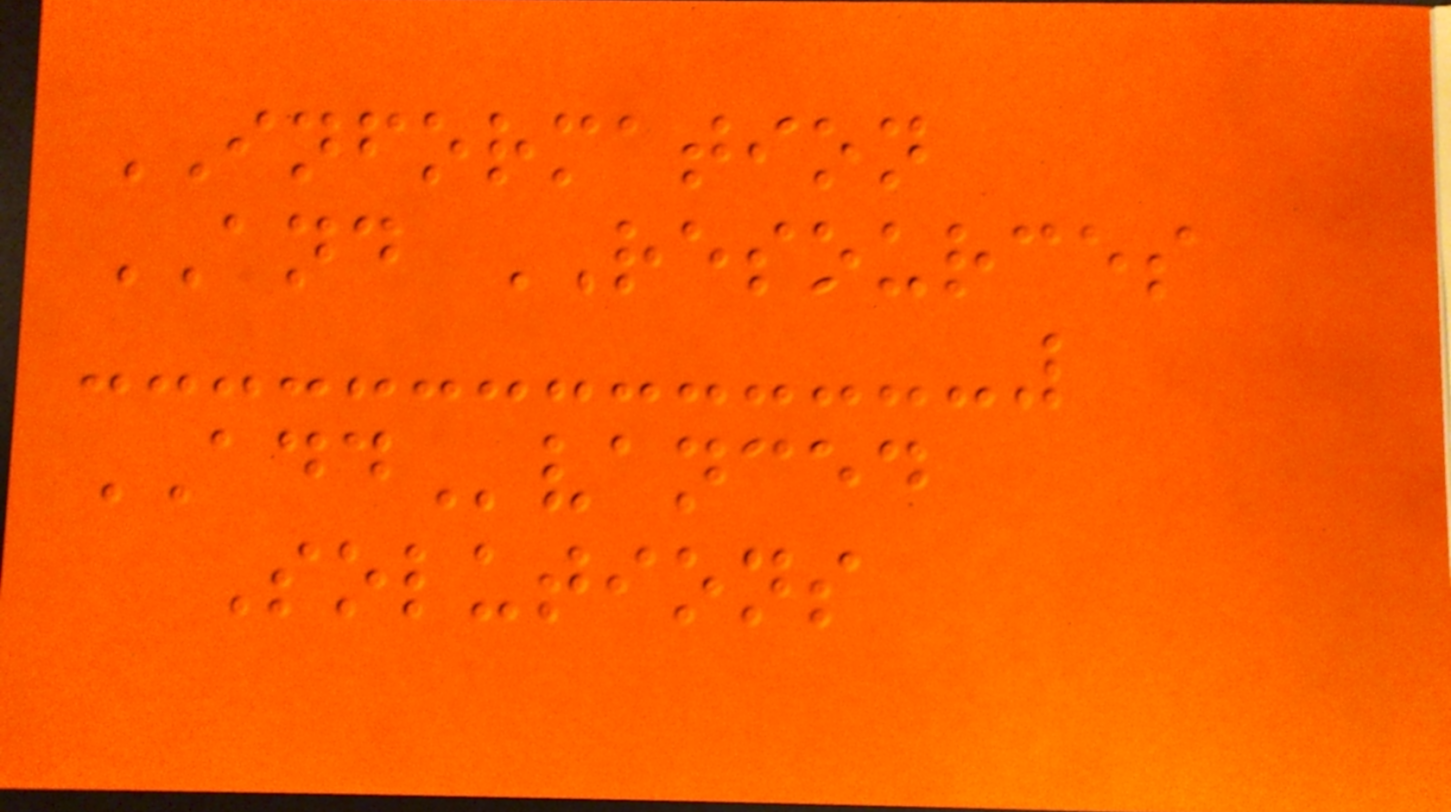INFORMATION
AND RESOURCES
ADDvanced
Solutions
